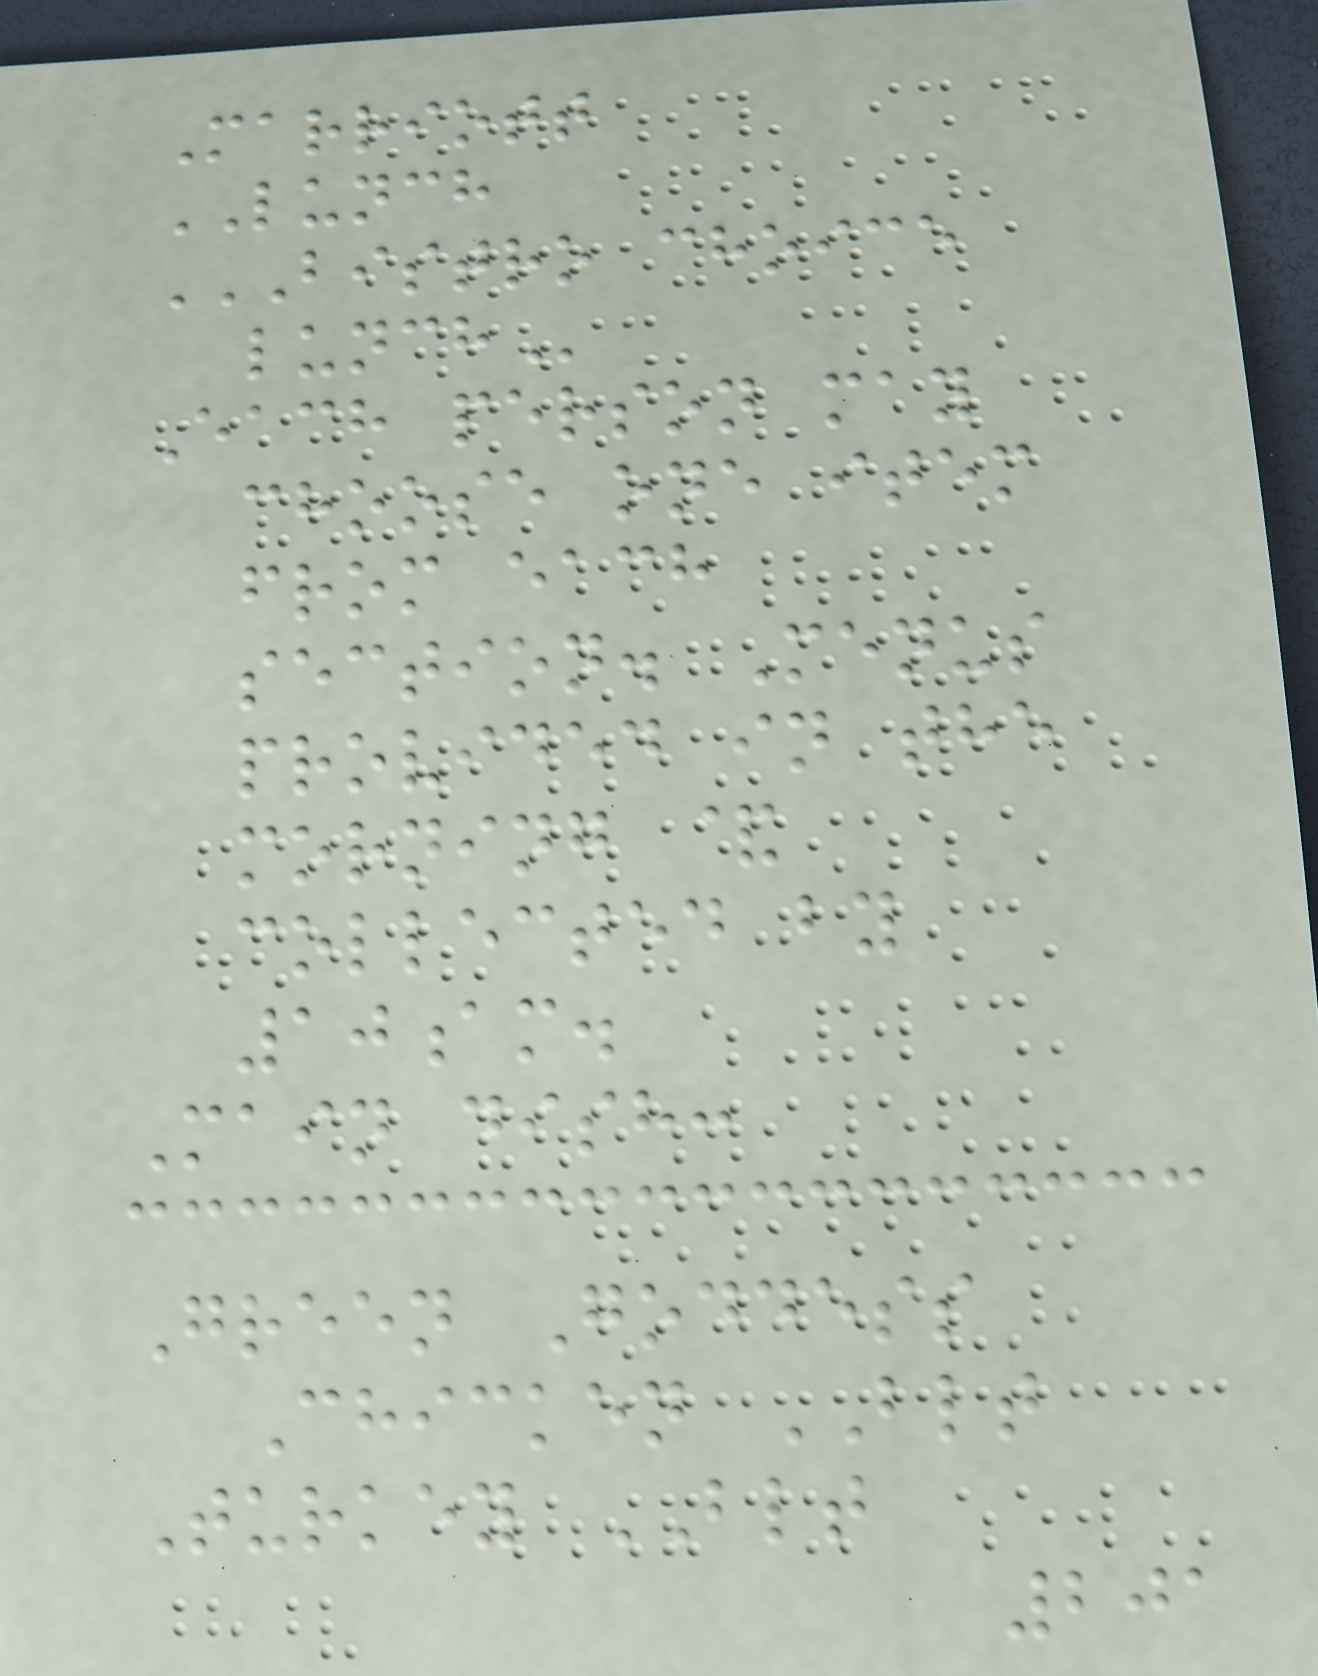Marriott
LUNCH
BISTRO CHOICE
LUNCH
Each person may
choose one item
from each
section. Menus
provided in the
morning &
collected by
10am.
Main dish:
Green Goddess
Chicken BLT
Turkey BLT
201
